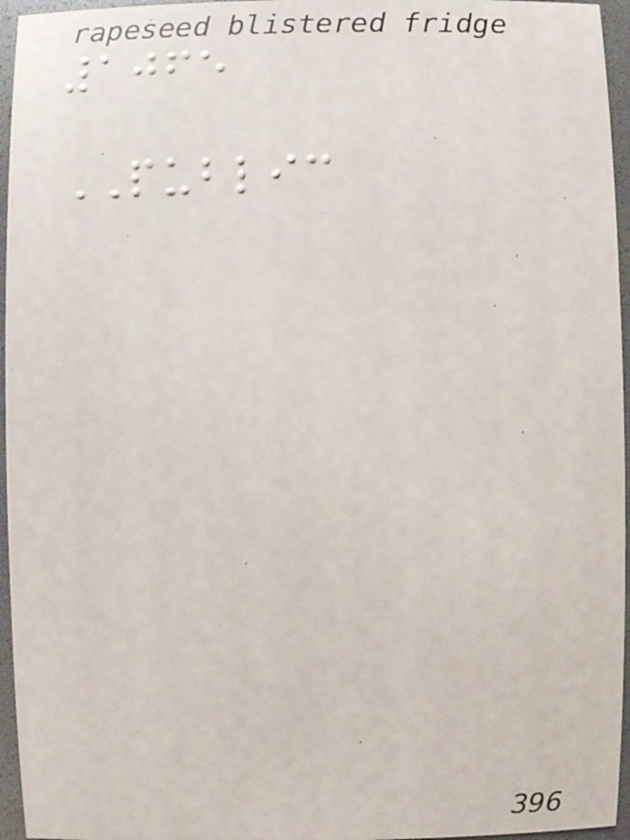1065
PUBLIC
